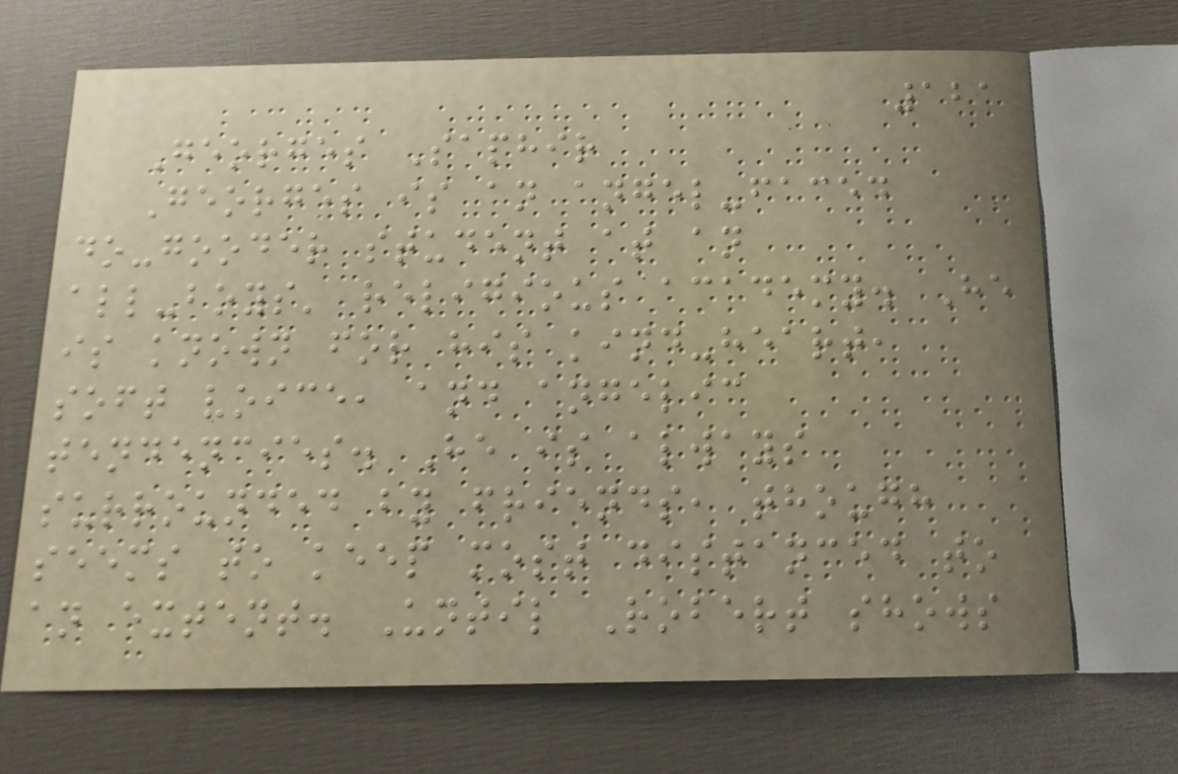121
Georges Saphir
Georges is an angel-faced
do-gooder student at an
all-boys' religious academy. He
is known for his kind-heart,
soft voice, and angelic
tendencies. He is always
surrounded by friends, though
seems to keep most distanced to
an extent. Until Robert shows
